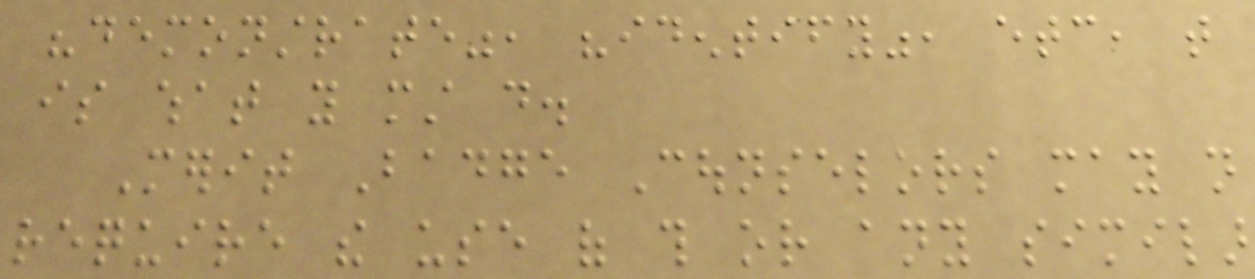"demonstrate", "identify", etc, that
is what you must do.
Merit Badge Counselors may not
require the use of this or any similar
